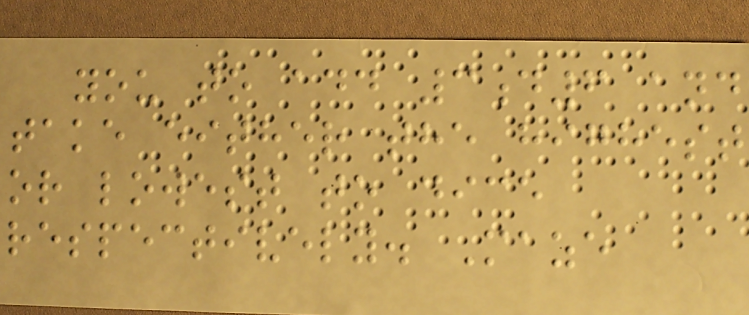you to add 3d6 and
take either the highest
or lowest to dice
respectively. Maze
